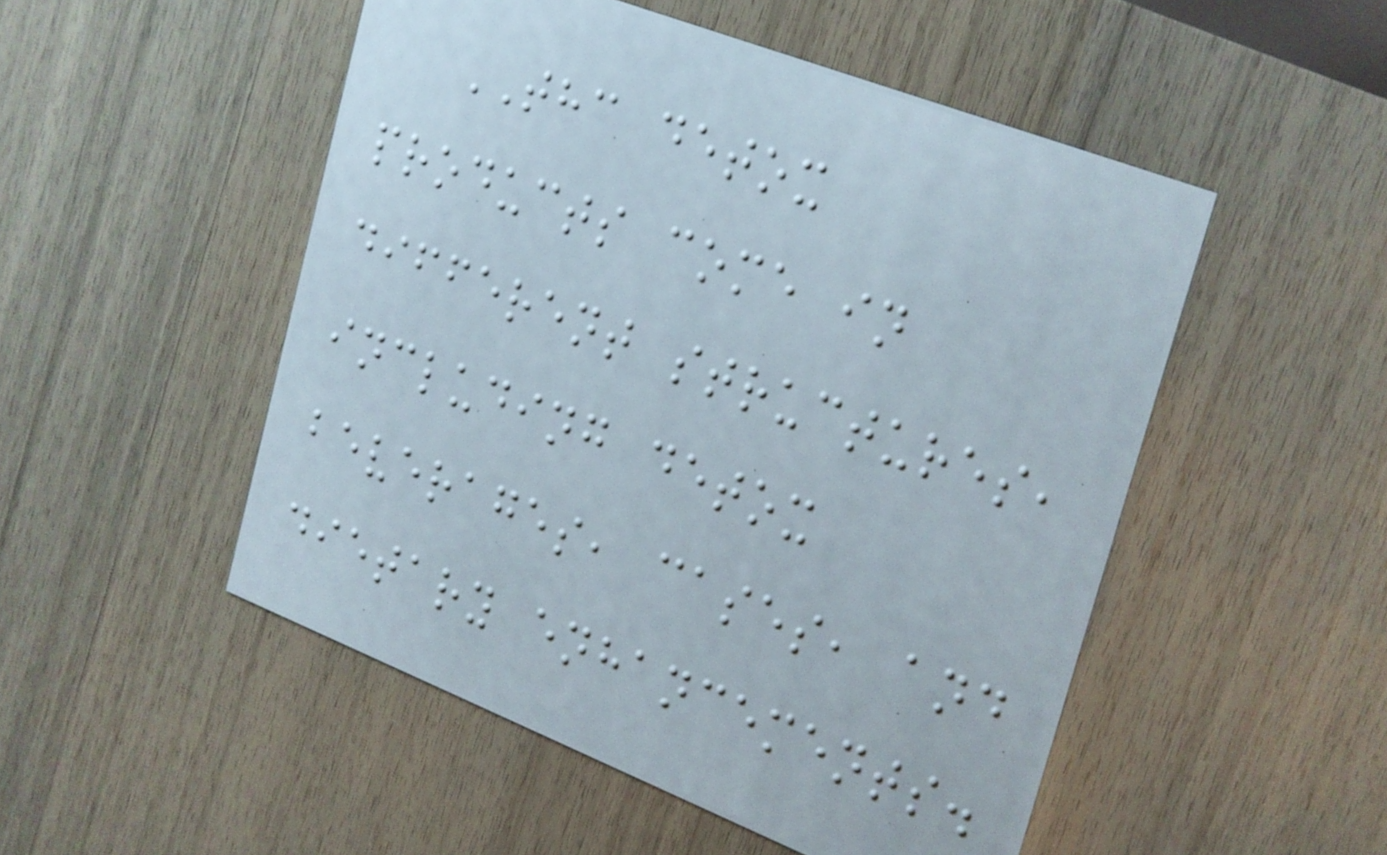THC detox
products come in
different structures,
including detox
beverages, cases, and
dietary enhancements.
